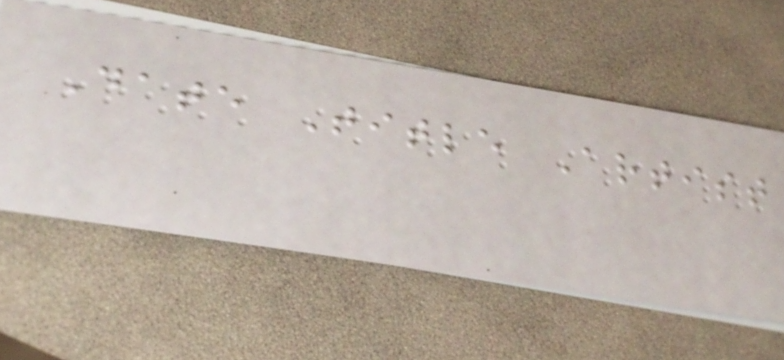Date Title Artist
